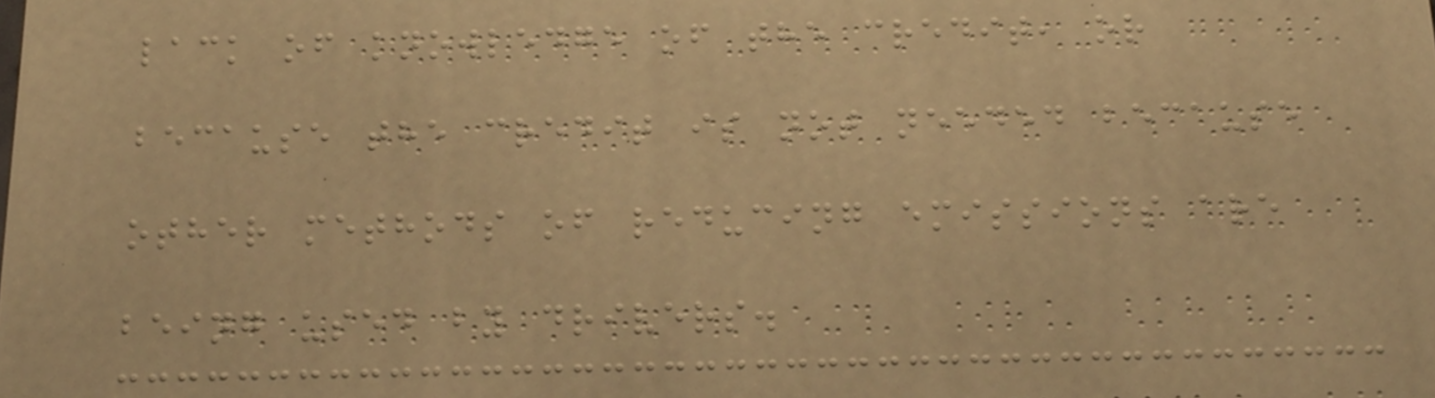lack of knowledge of the credit, or
because the credit is not needed because
other methods of reducing emissions are
being used by drivers.
